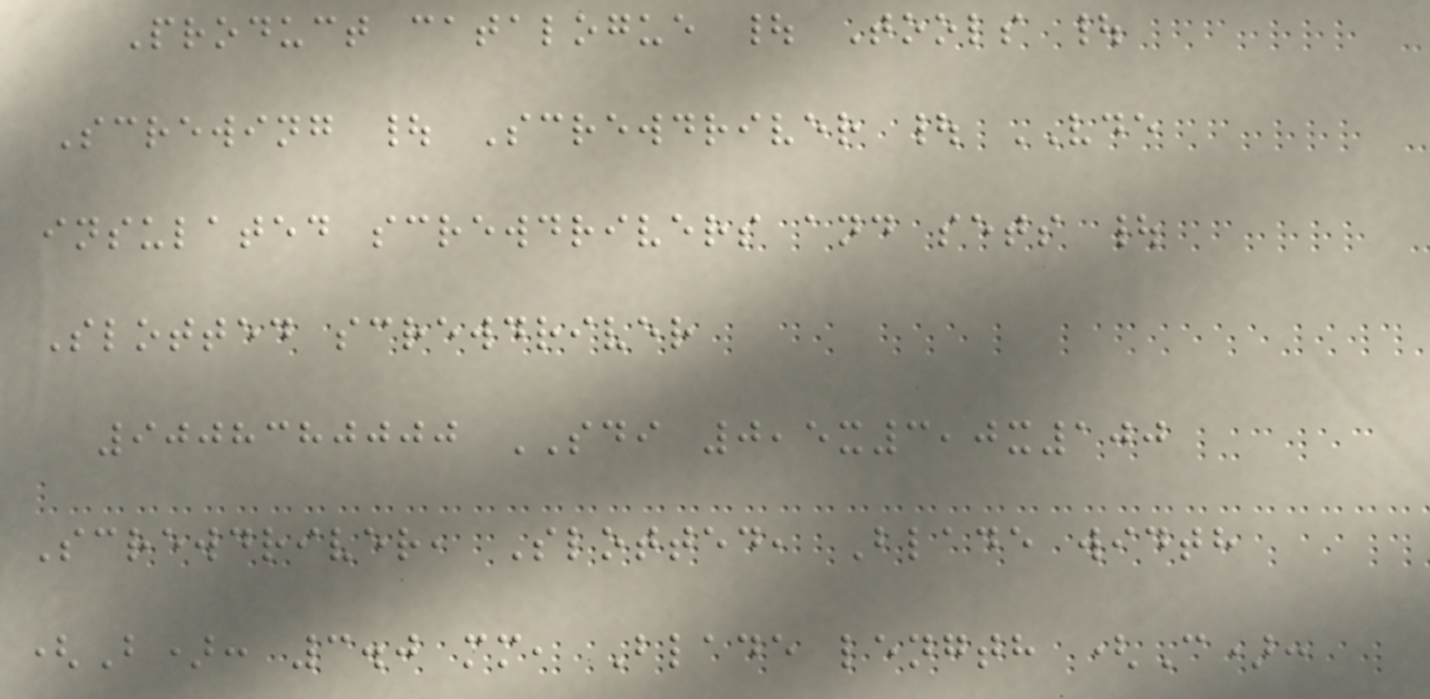Product catalogue | Tools |
Screwing | Screwdriver | VDE
insulated screwdrivers and sets |
Slotted screwdriver
9008380000 SDI 0,5x3,0x100
Screwdriver, Slotted, Blade width
(B): 3.0 mm, Blade length (C):
